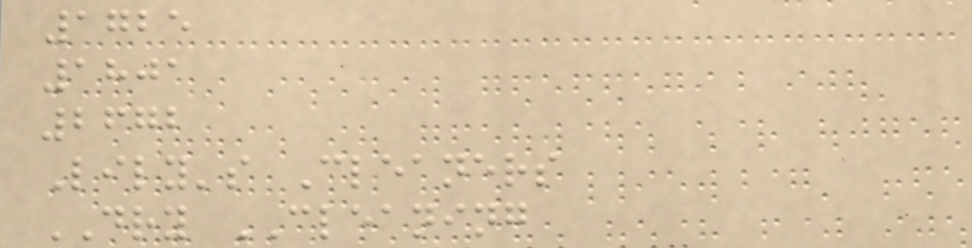1725
1801
2672
Lily's Cleaners
DRY CLEANING
